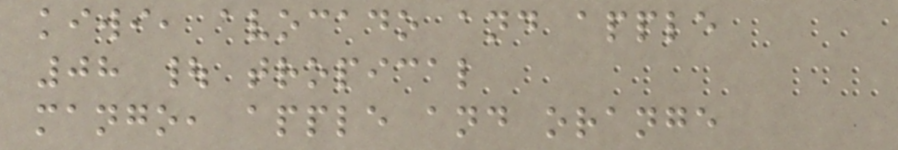kiwi, avocado and apple
08 | tropical
mango, apple and orange
